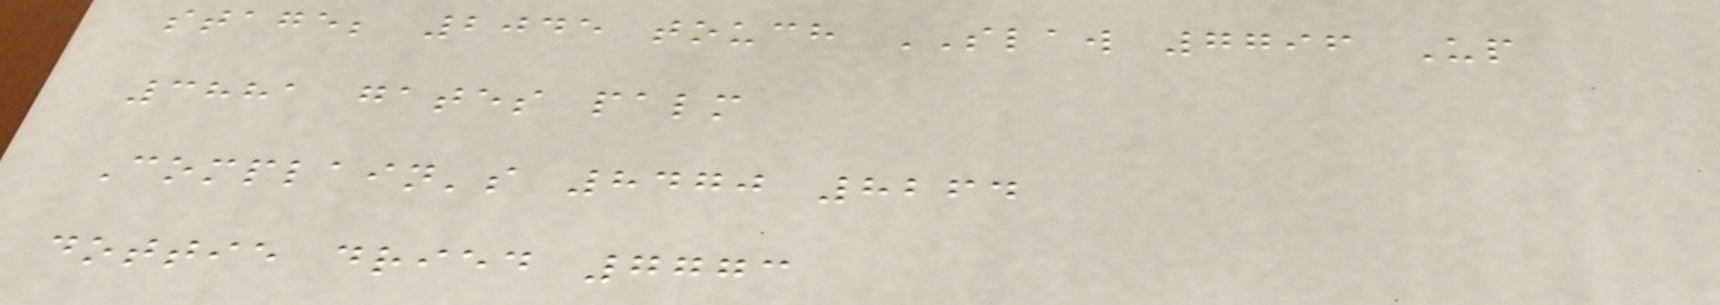stage; 2045 touch SLAW 7796 Up
3881 gates palm
Complain's 8470 8264
dottie dried 7773
